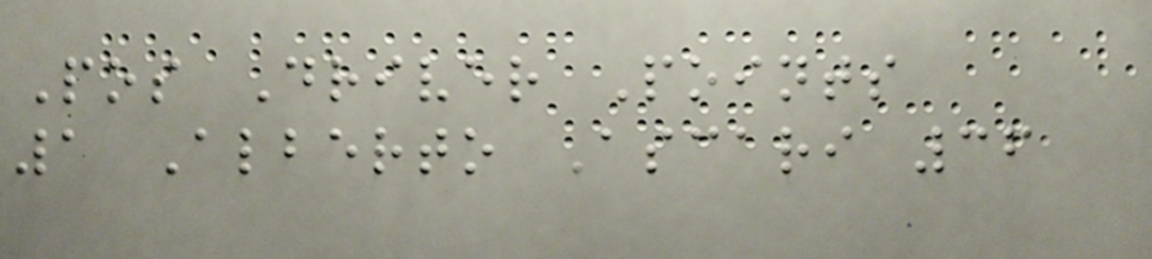Pos Driver Points
1 Alberto Ascari 36
